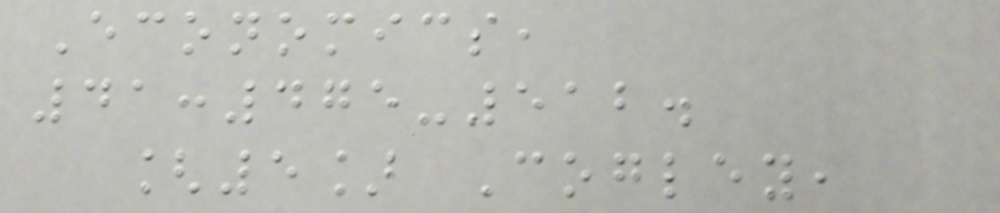Economics,
41:475-512.
[5] Cogley,
